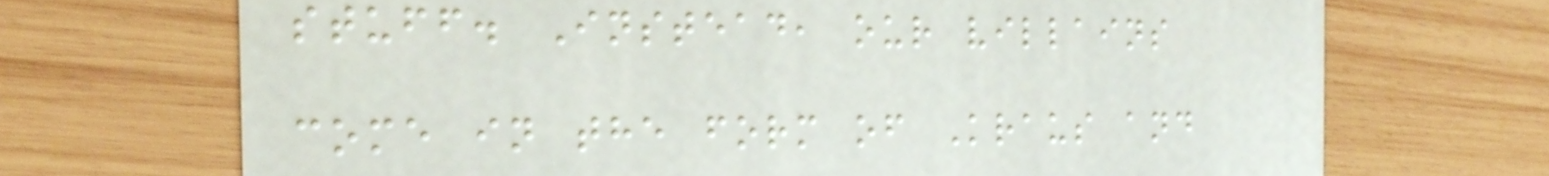stuff. Instead, our villains
come in the form of Kraus and
